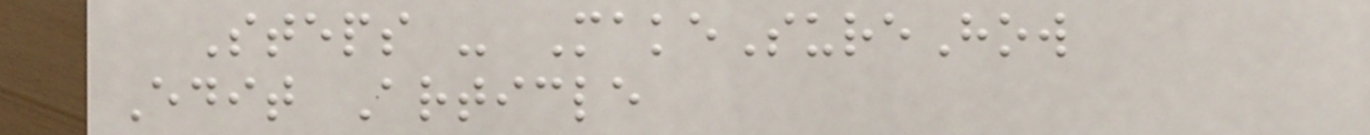Steps - MakeSureHow
Edit Article
